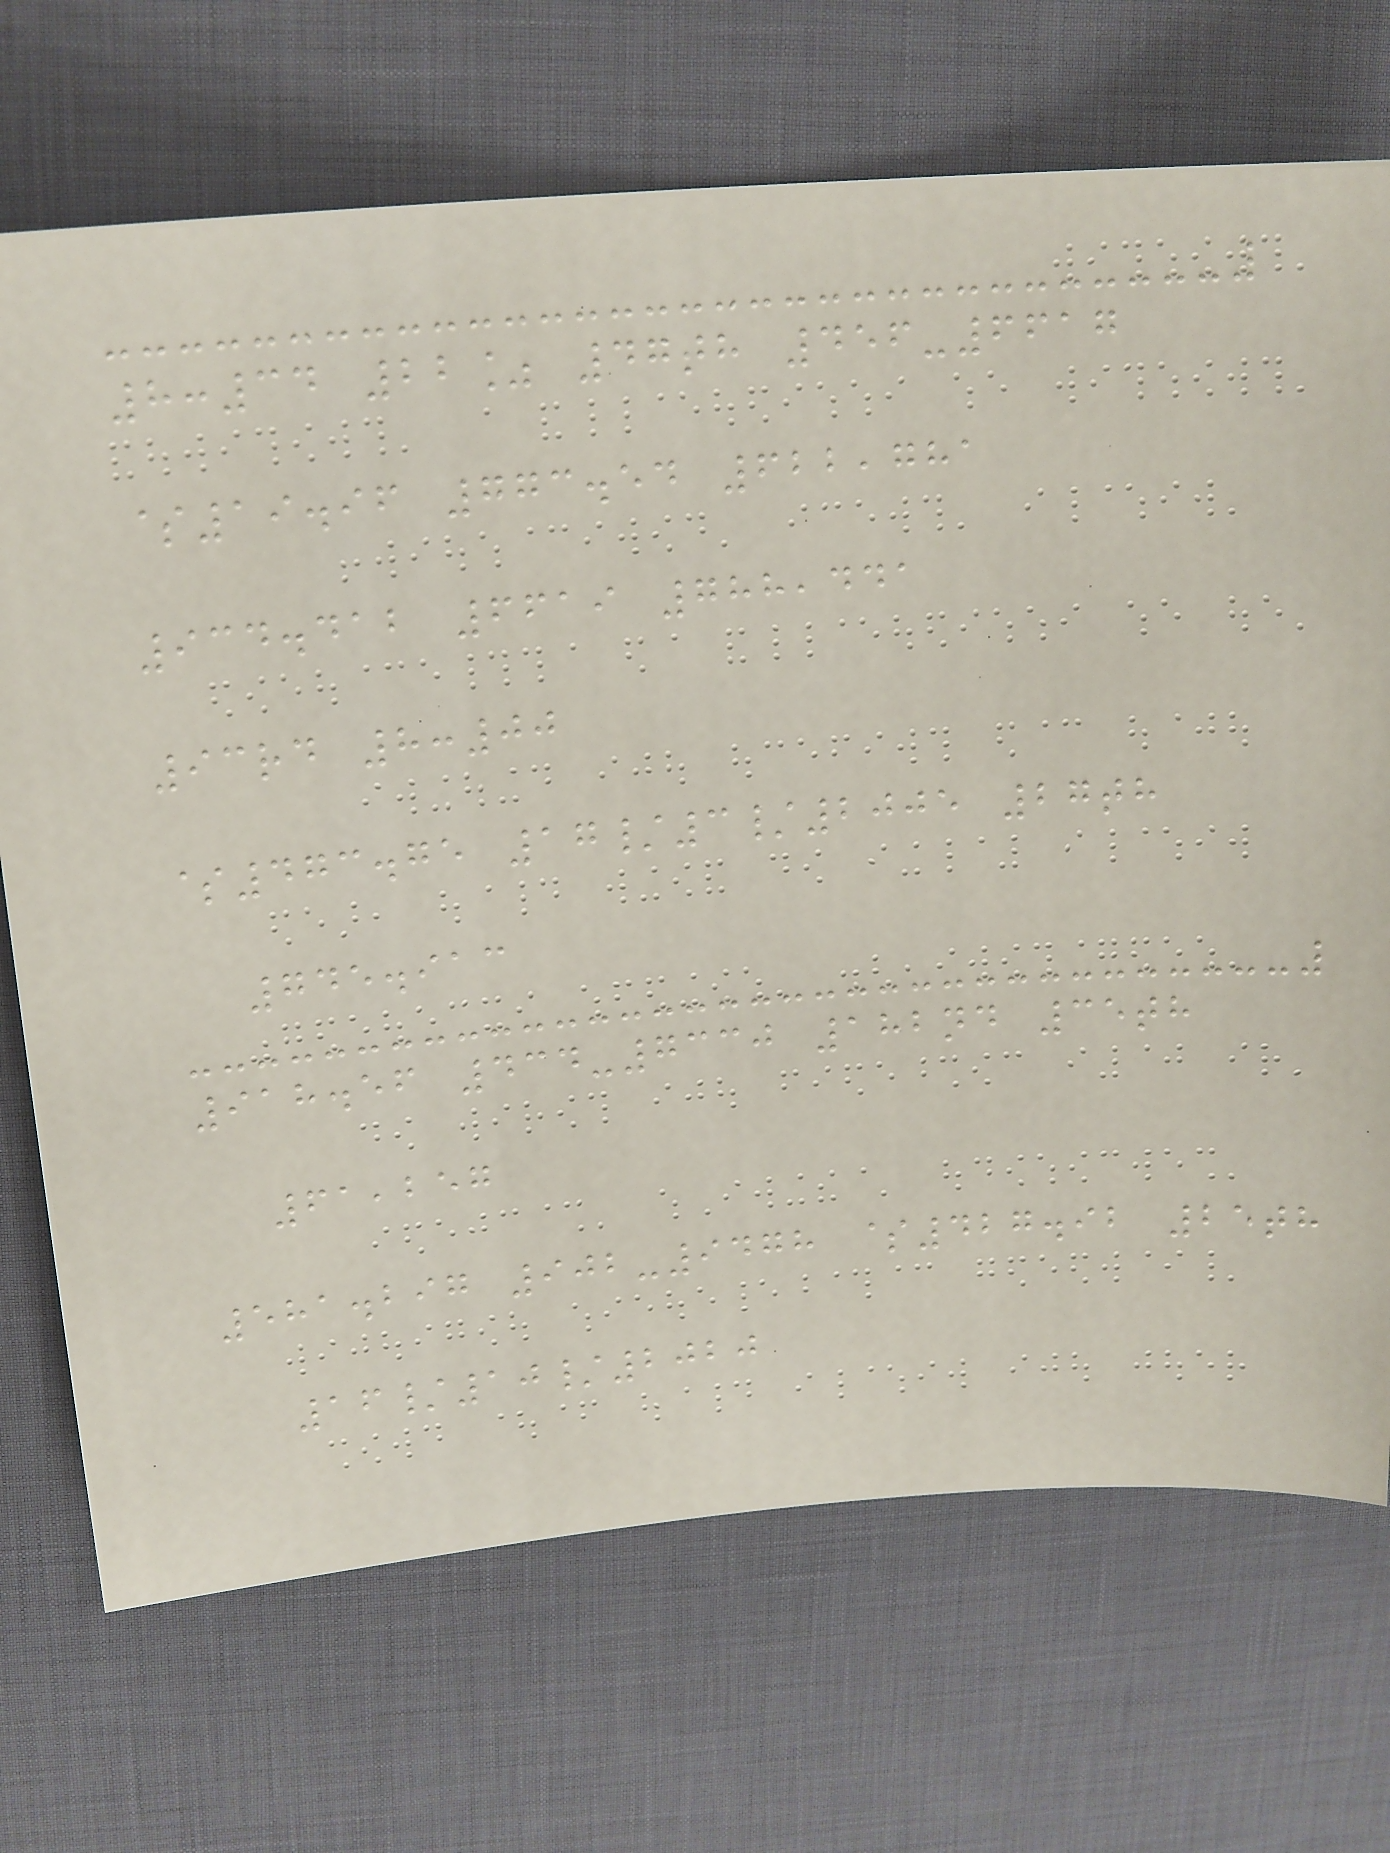8:34 22% 47th 456-6617
$19.96 773.54 622,781
934.412 6619 788,441
93rd 8:00
$473.75 17/3/2005 27th
745.913
918.56 434-7330 182nd 35th
61,257
581.297 902-9478 $427.92 25th
16/10/2020
